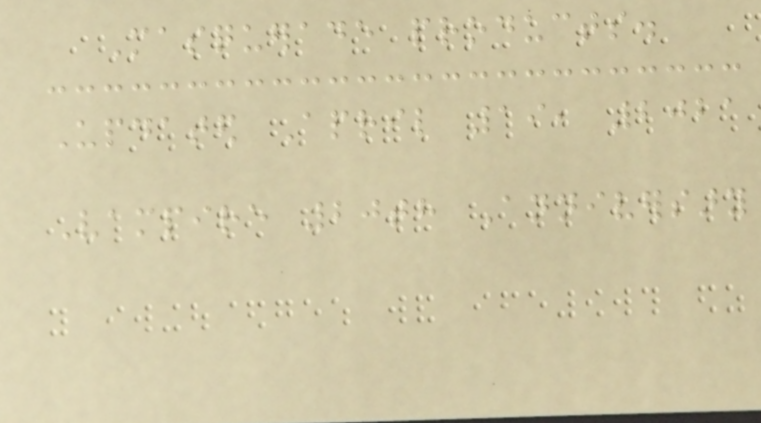Masquerade products.
Updated April 19, 2021
Vampire 20th Anniversary
